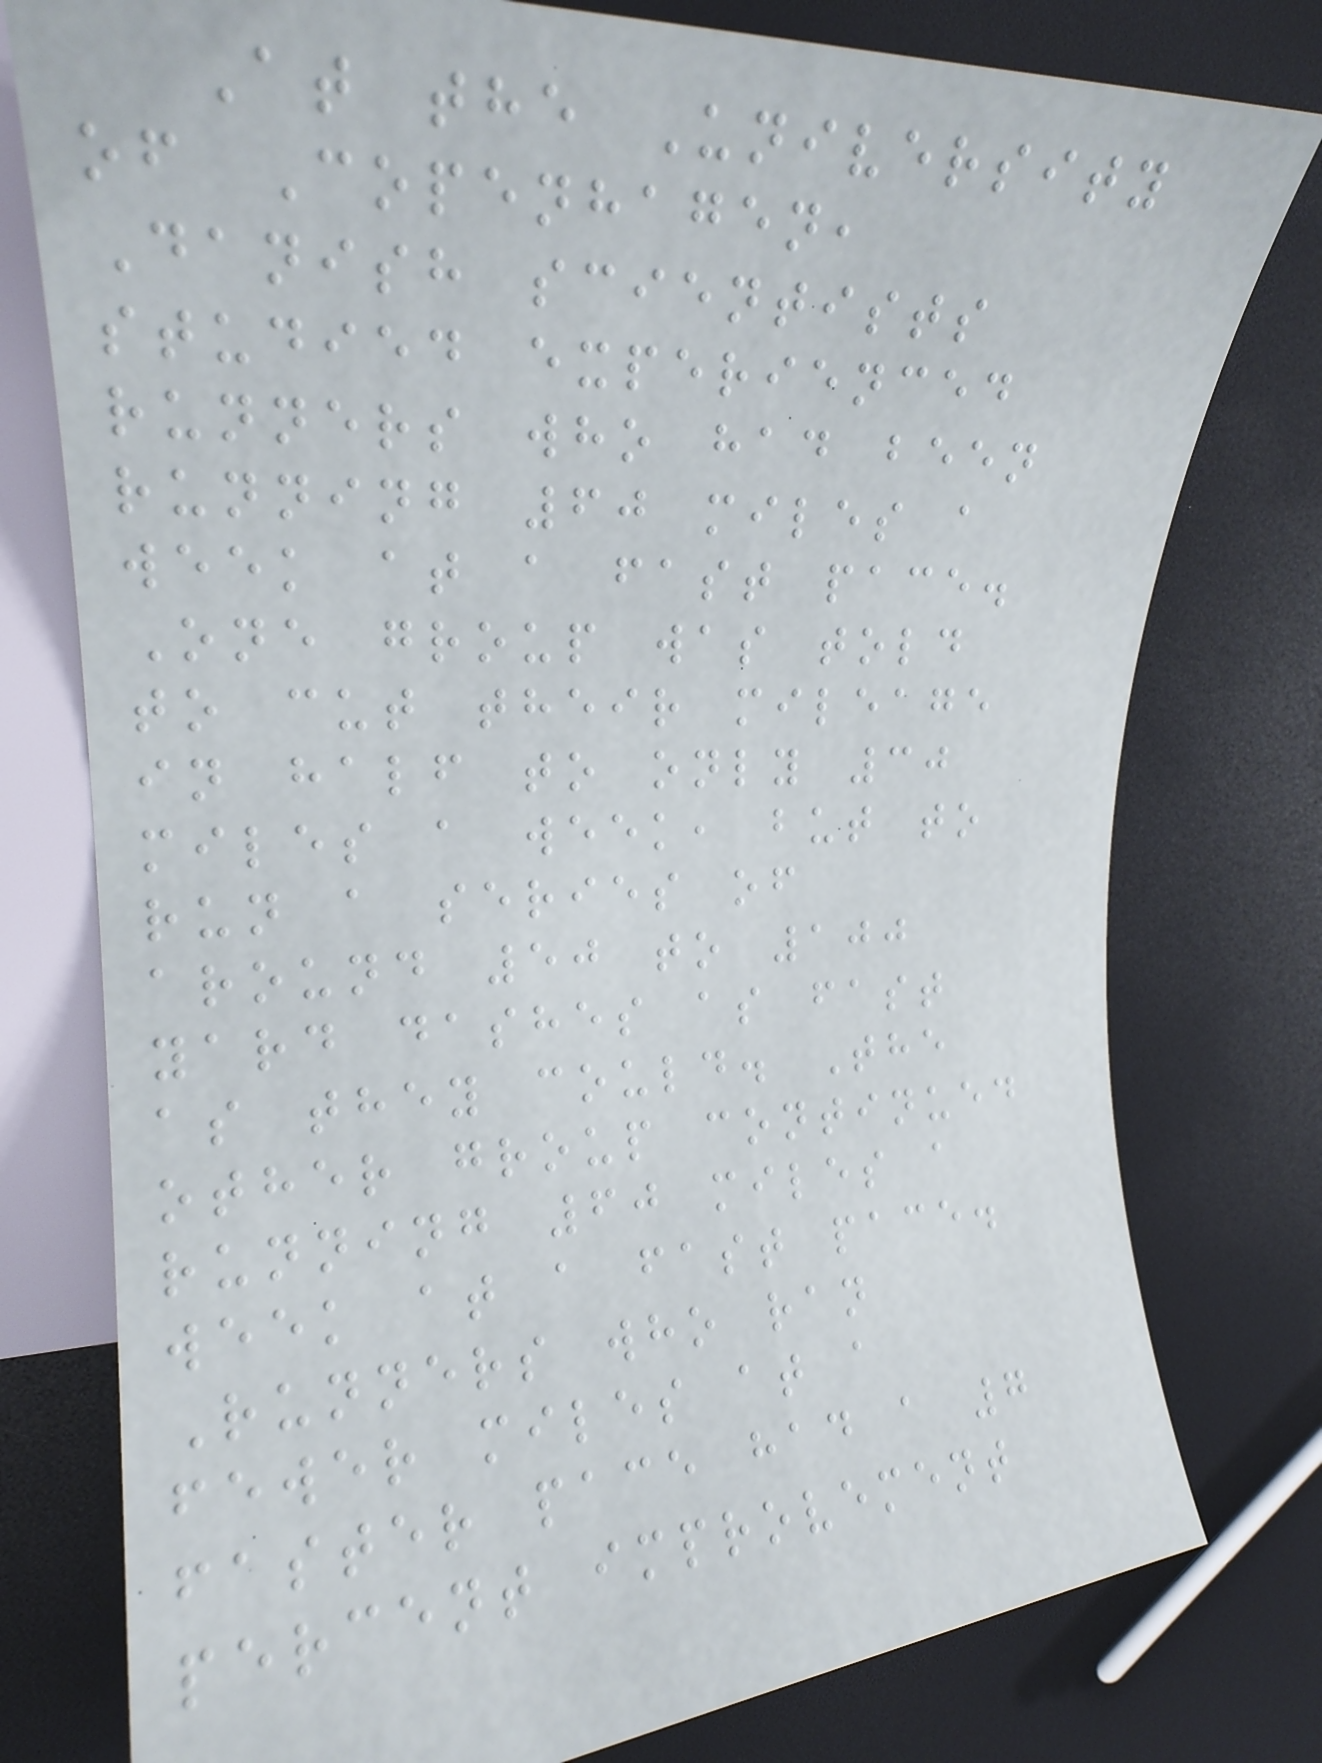At the University
of Copenhagen,
Danish scientists
studied experienced
runners who had been
running 60 miles a
week at a fast pace.
One group was told
to cut their mileage
in half to only 30
miles a week, but to
run a series of
around 50 to 100
yard dashes as fast
as they could. The
other group continued
running 60 miles a
week at a fast pace.
Runners who ran
fewer miles at a
faster pace had a 7
percent improvement
